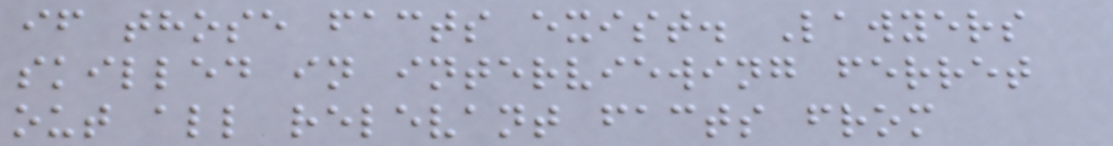if those facts exist. Lawyers
skilled in interviewing ferret
out all relevant facts from
